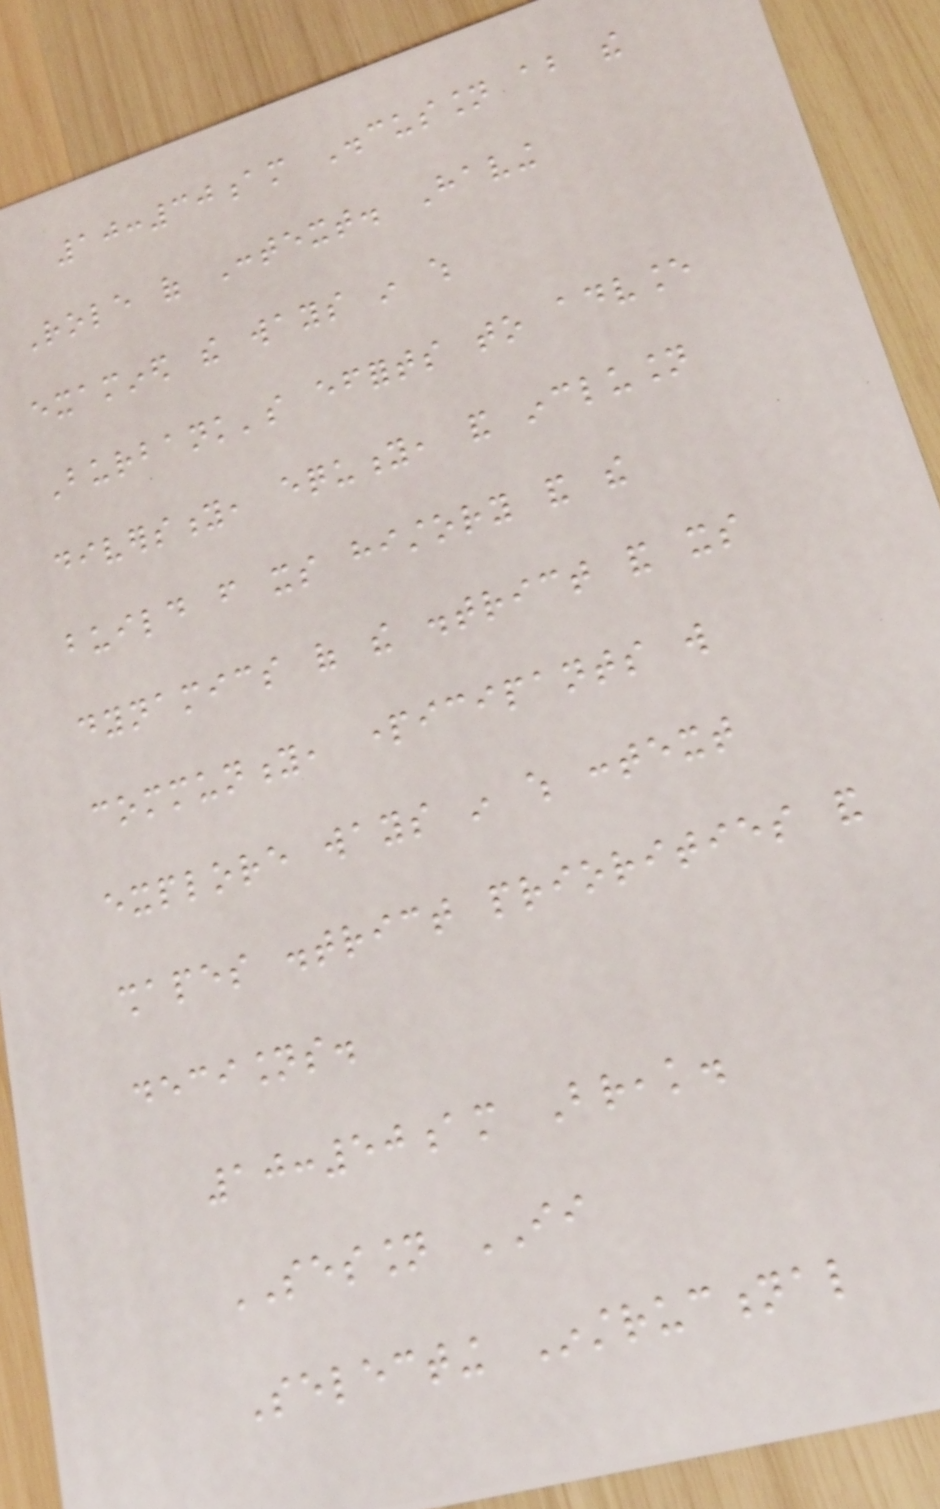10:30am Discussion about the
Role of Context. Having
examined the ways in which
Burbank's efforts to advance
diversity, equity, and inclusion
build from its history and the
dynamics of the district and its
community, participants will
explore ways in which context
shapes district priorities and
decisions.
10:50am Break.
SESSION II
Selecting Instructional
